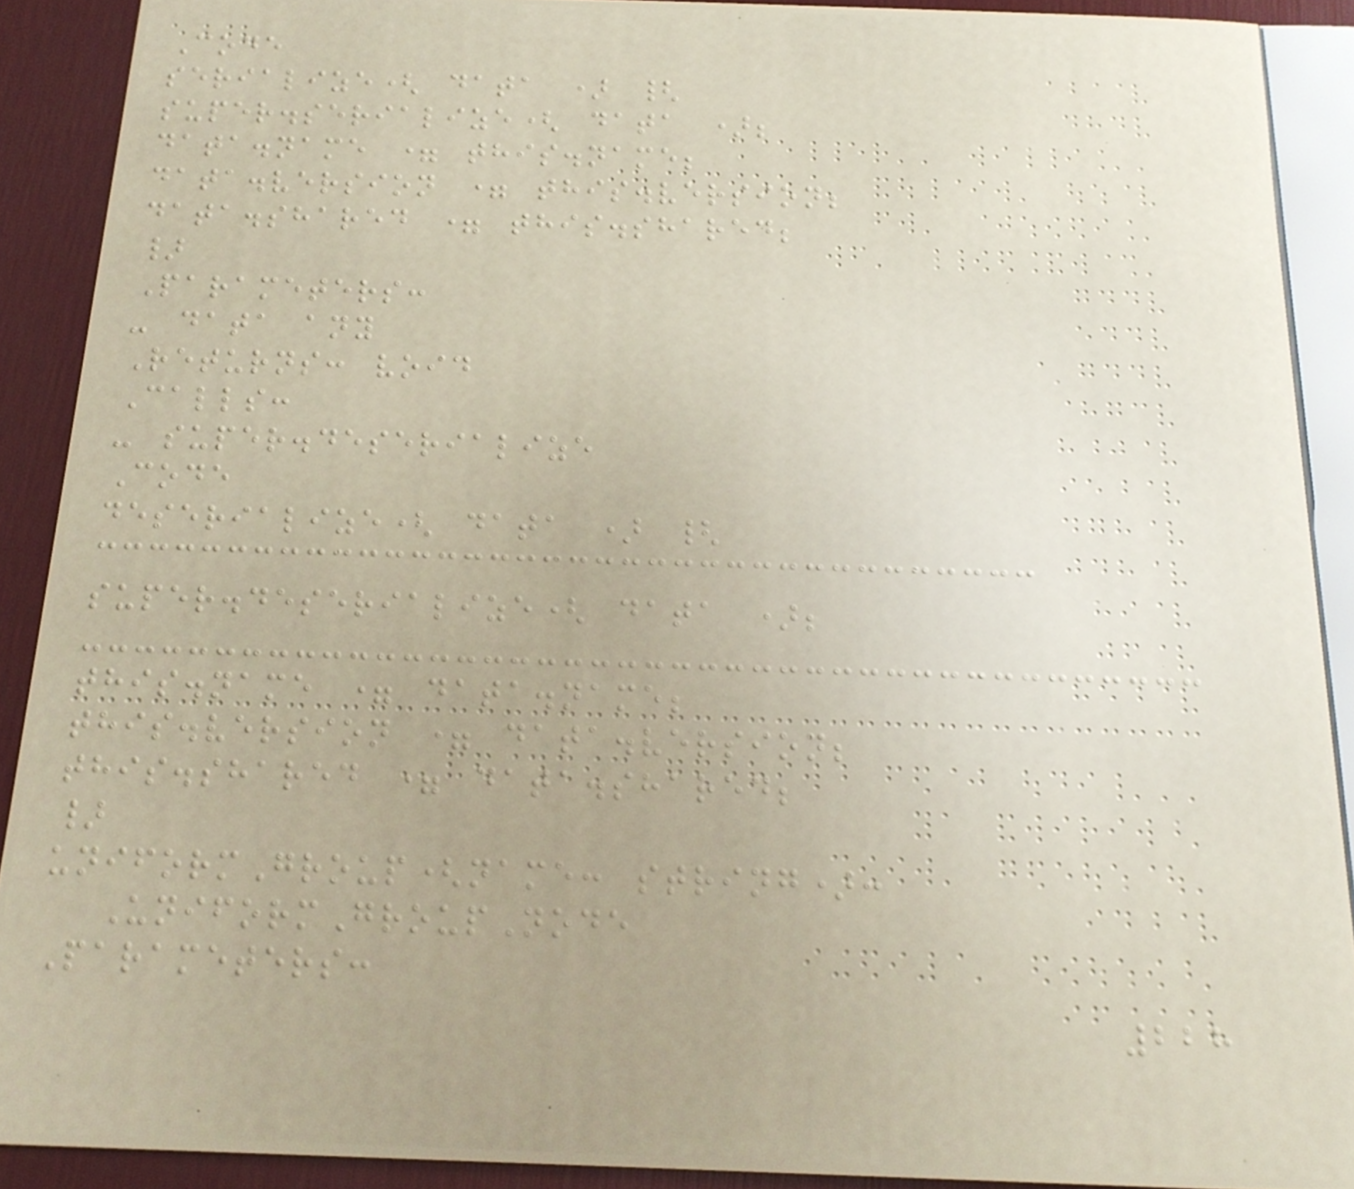Code
serialize( data ) {
super.serialize( data );
data.name = this.name;
data.version = this.version;
data.shared = this.shared;
}
Parameters:
- data any
Returns: void
Calls:
- super.deserialize
Code
deserialize( data ) {
super.deserialize( data );
this.name = data.name;
this.version = data.version;
this.shared = data.shared;
}
uniformGroup(name: string):
UniformGroupNode
Parameters:
228
